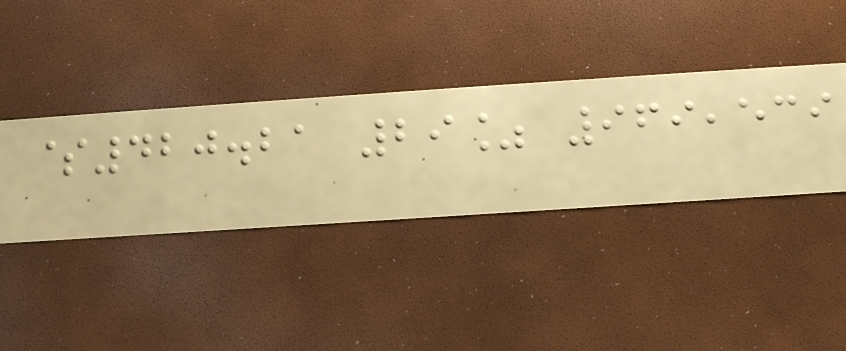$420.21 29% 969,539
